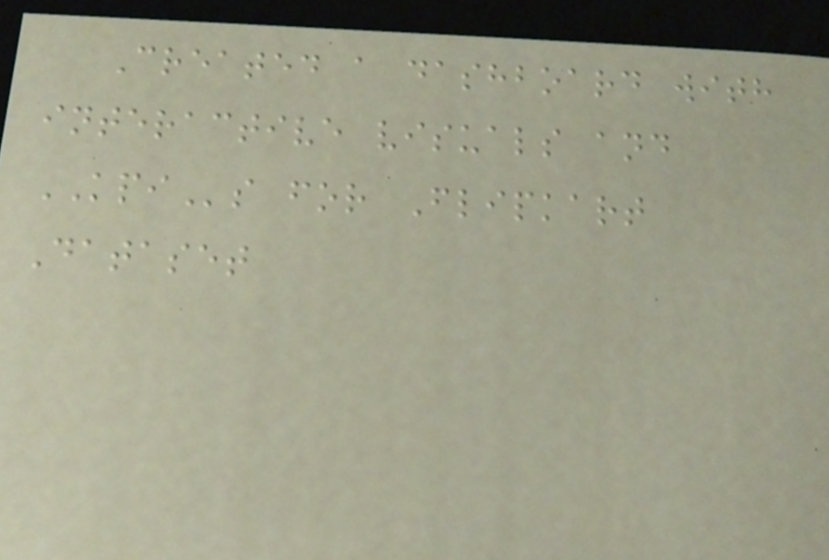Created a dashboard with
interactive visuals and
KPIs for Flipkart
Dataset
